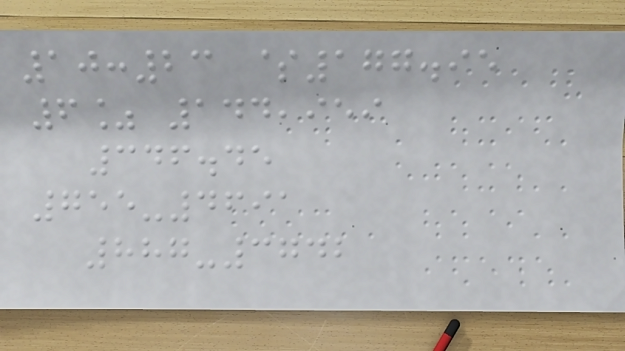10:23 $177.95
6% 144,959
346.45
755-4691
887-3742
